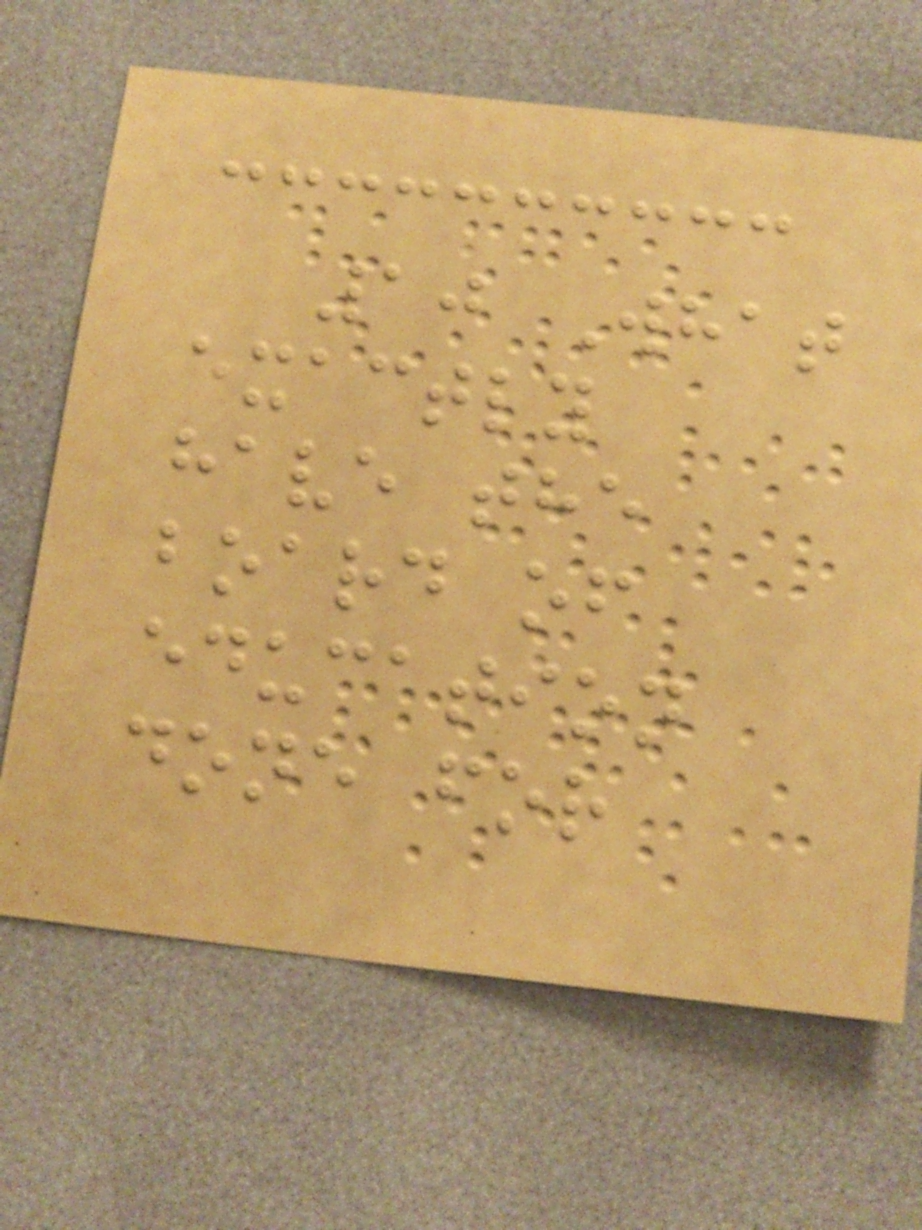10 What
exactly
have the
board of
education
done for
